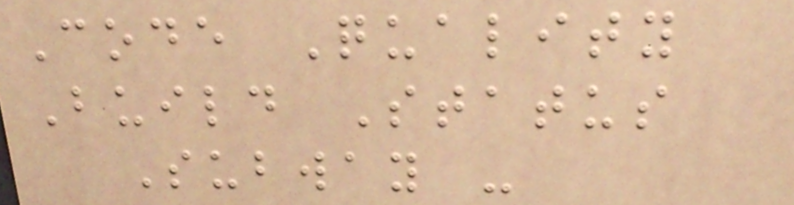Code Quality
Build Status
Subway -
